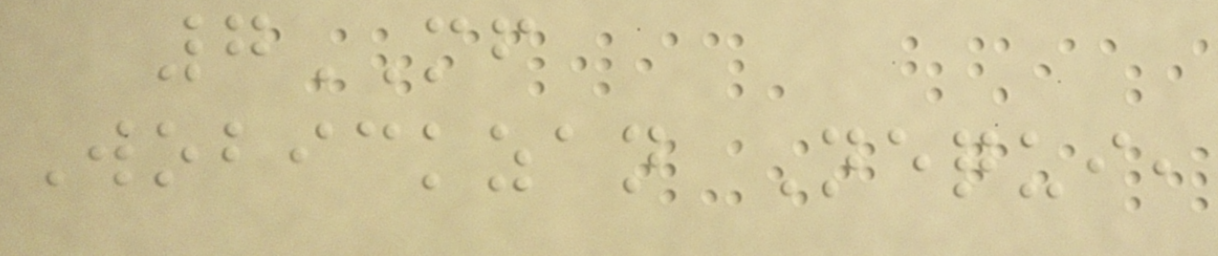7MF
Wobickzan Nequi,
